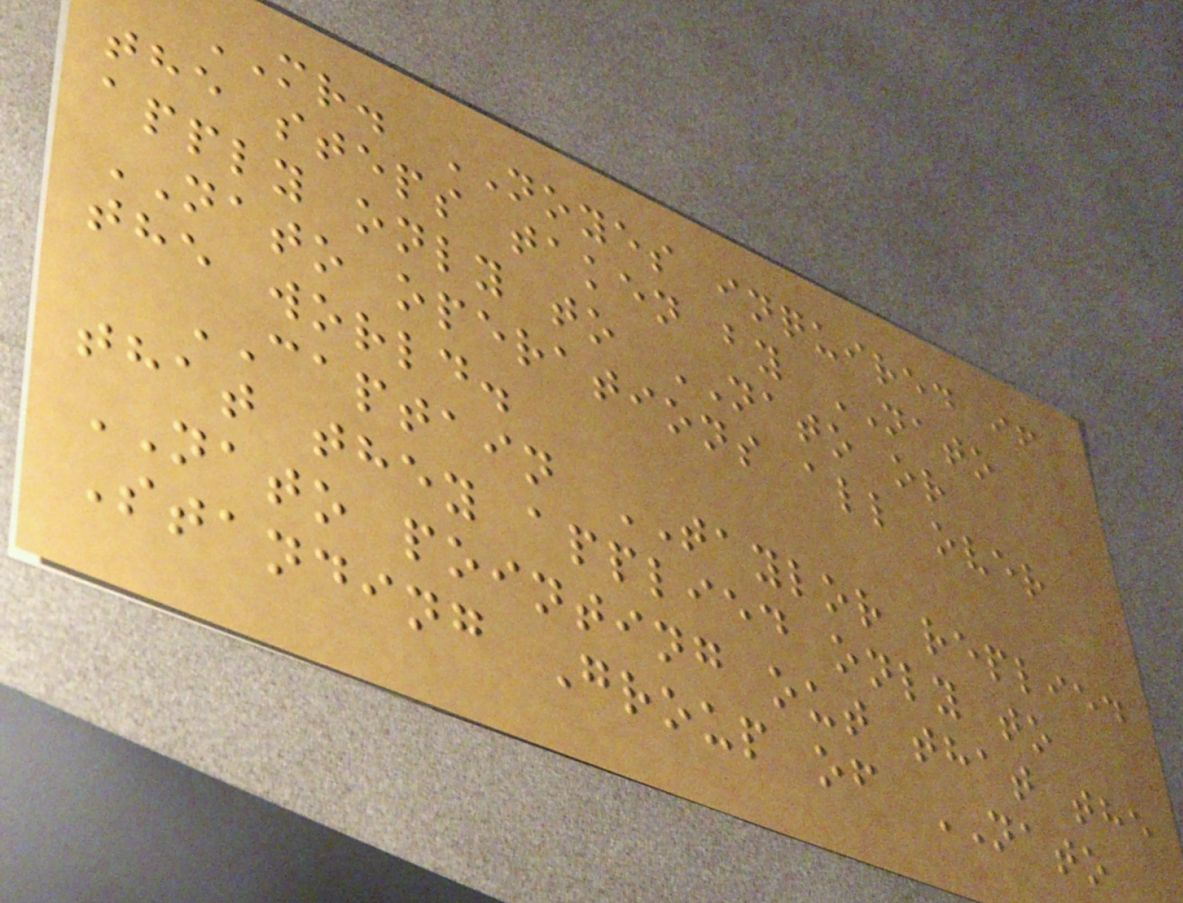MR. NOYES inquired if
the steps taken by NATO
apply only to NATO or
NATO operations all over
the world.
CAPTAIN TAYLOR replied
that they applied only to
NATO pointing out that the
Standing Group of NATO
